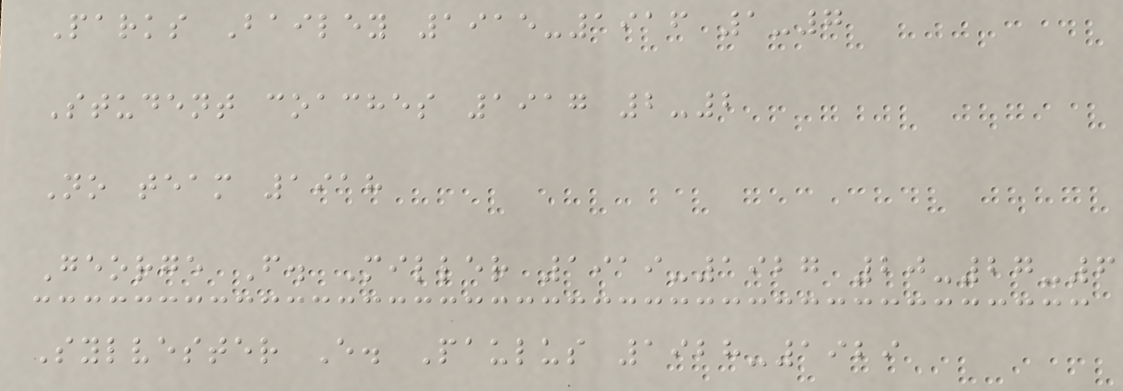Parks Bailey 1915-1916 1-7
Student coaches 1917 2-2
No team 1918
George F. Miller 1919-1927 20-27-6
Sylvester E. Paulus 1928-1929
